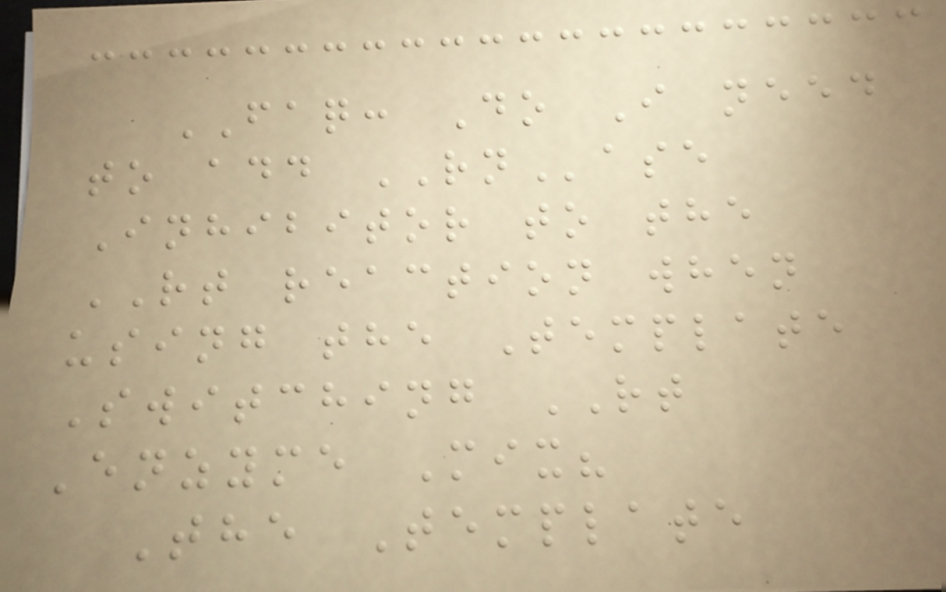FAQ: Do I need
to add RNase
Inhibitor to the
RT reaction when
using the Template
Switching RT
Enzyme Mix?
The Template
